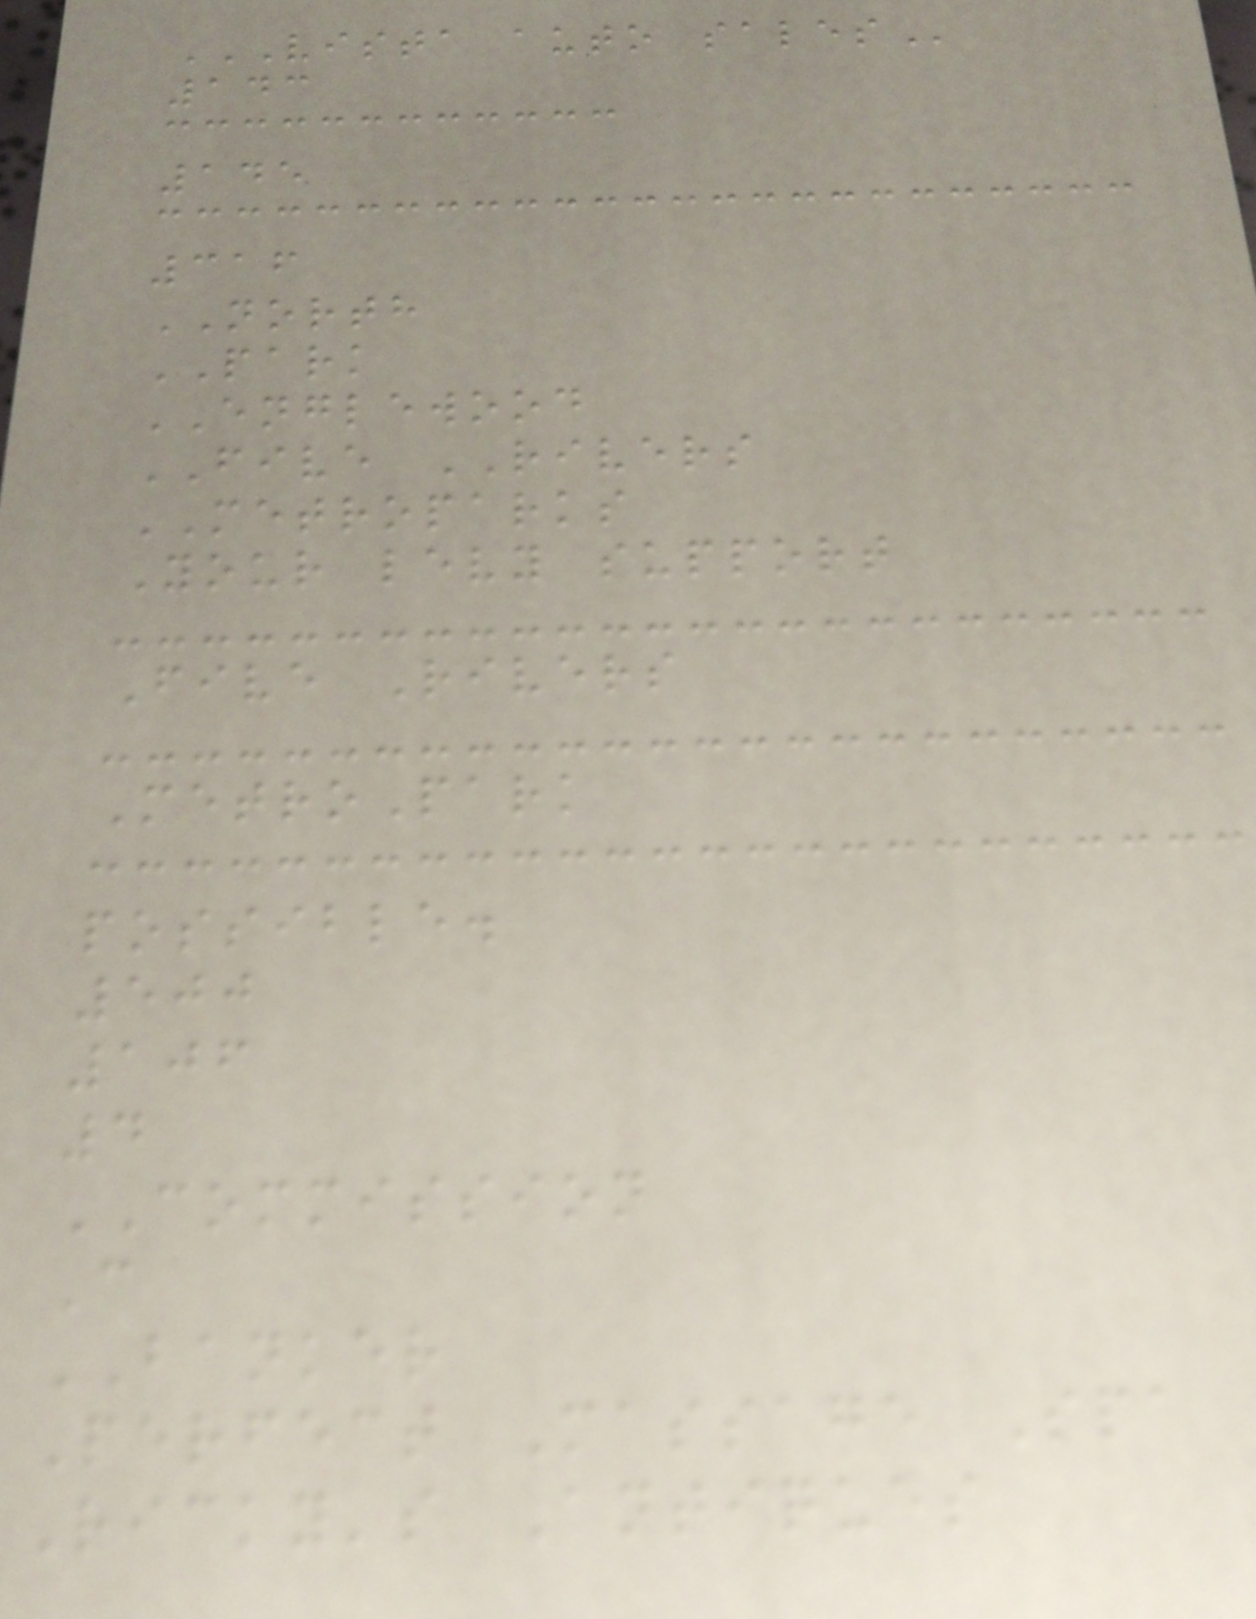VISTA AUTO SALES
143
145
316
NORTH
PARK
ENGLEWOOD
FIVE RIVERS
METROPARKS
Your levy support
Five Rivers
MetroPark
possible.
500
106
4
COMMISSION
C
BANKER
Perfect Massage Spa
Ricky's Antiques
